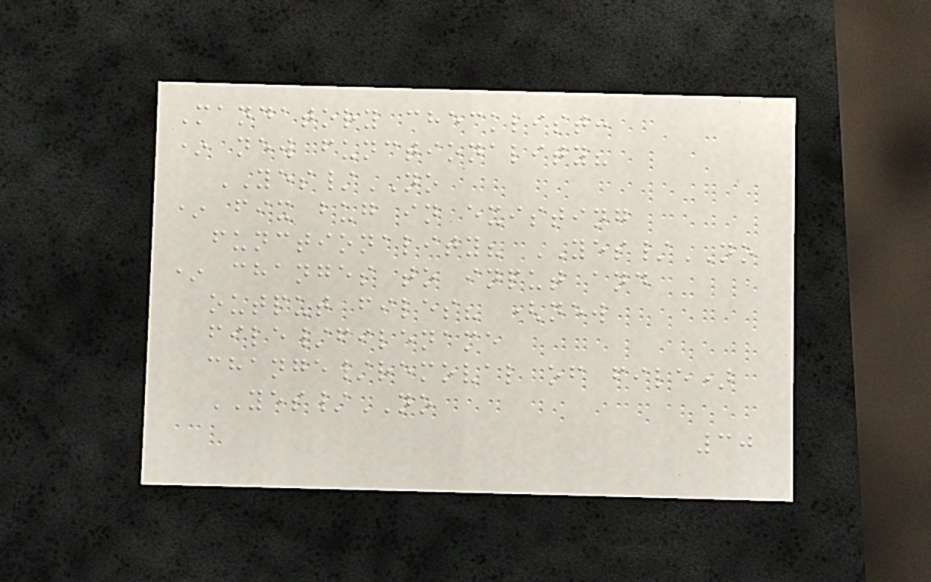Mandatory checklist:
* new functionality?
YES/NO
* fix bug in existing
functionality? YES/NO
* changes to input and
output files? (new
file/filename
change/removal of file)
YES/NO
30
